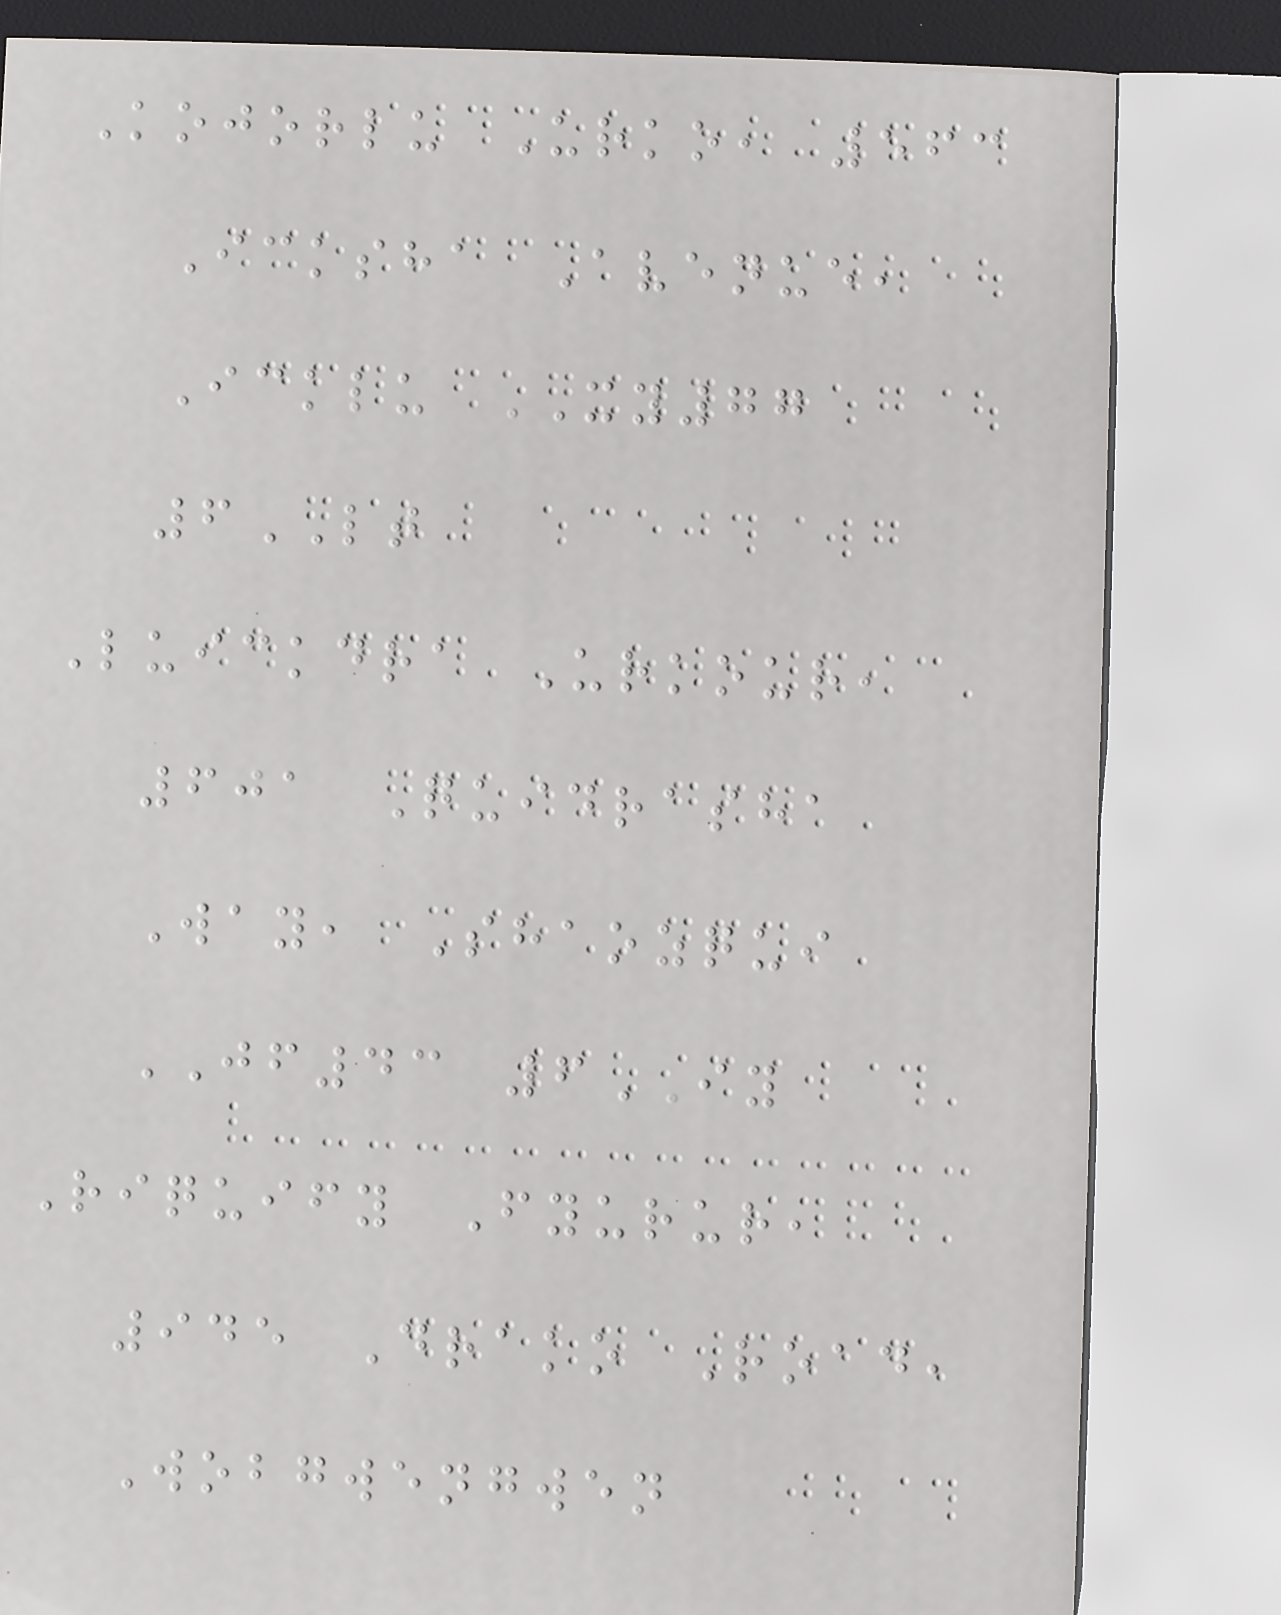Kojorlu Urko, 563
Icksha Avenue,
Icklu XY77
6LT
Luickdra Urkour,
601 Quidrasha
Way, Shaozqui
JF43 6IY
Riquify Fyurur,
945 Drako Road,
Wobgwengwen
